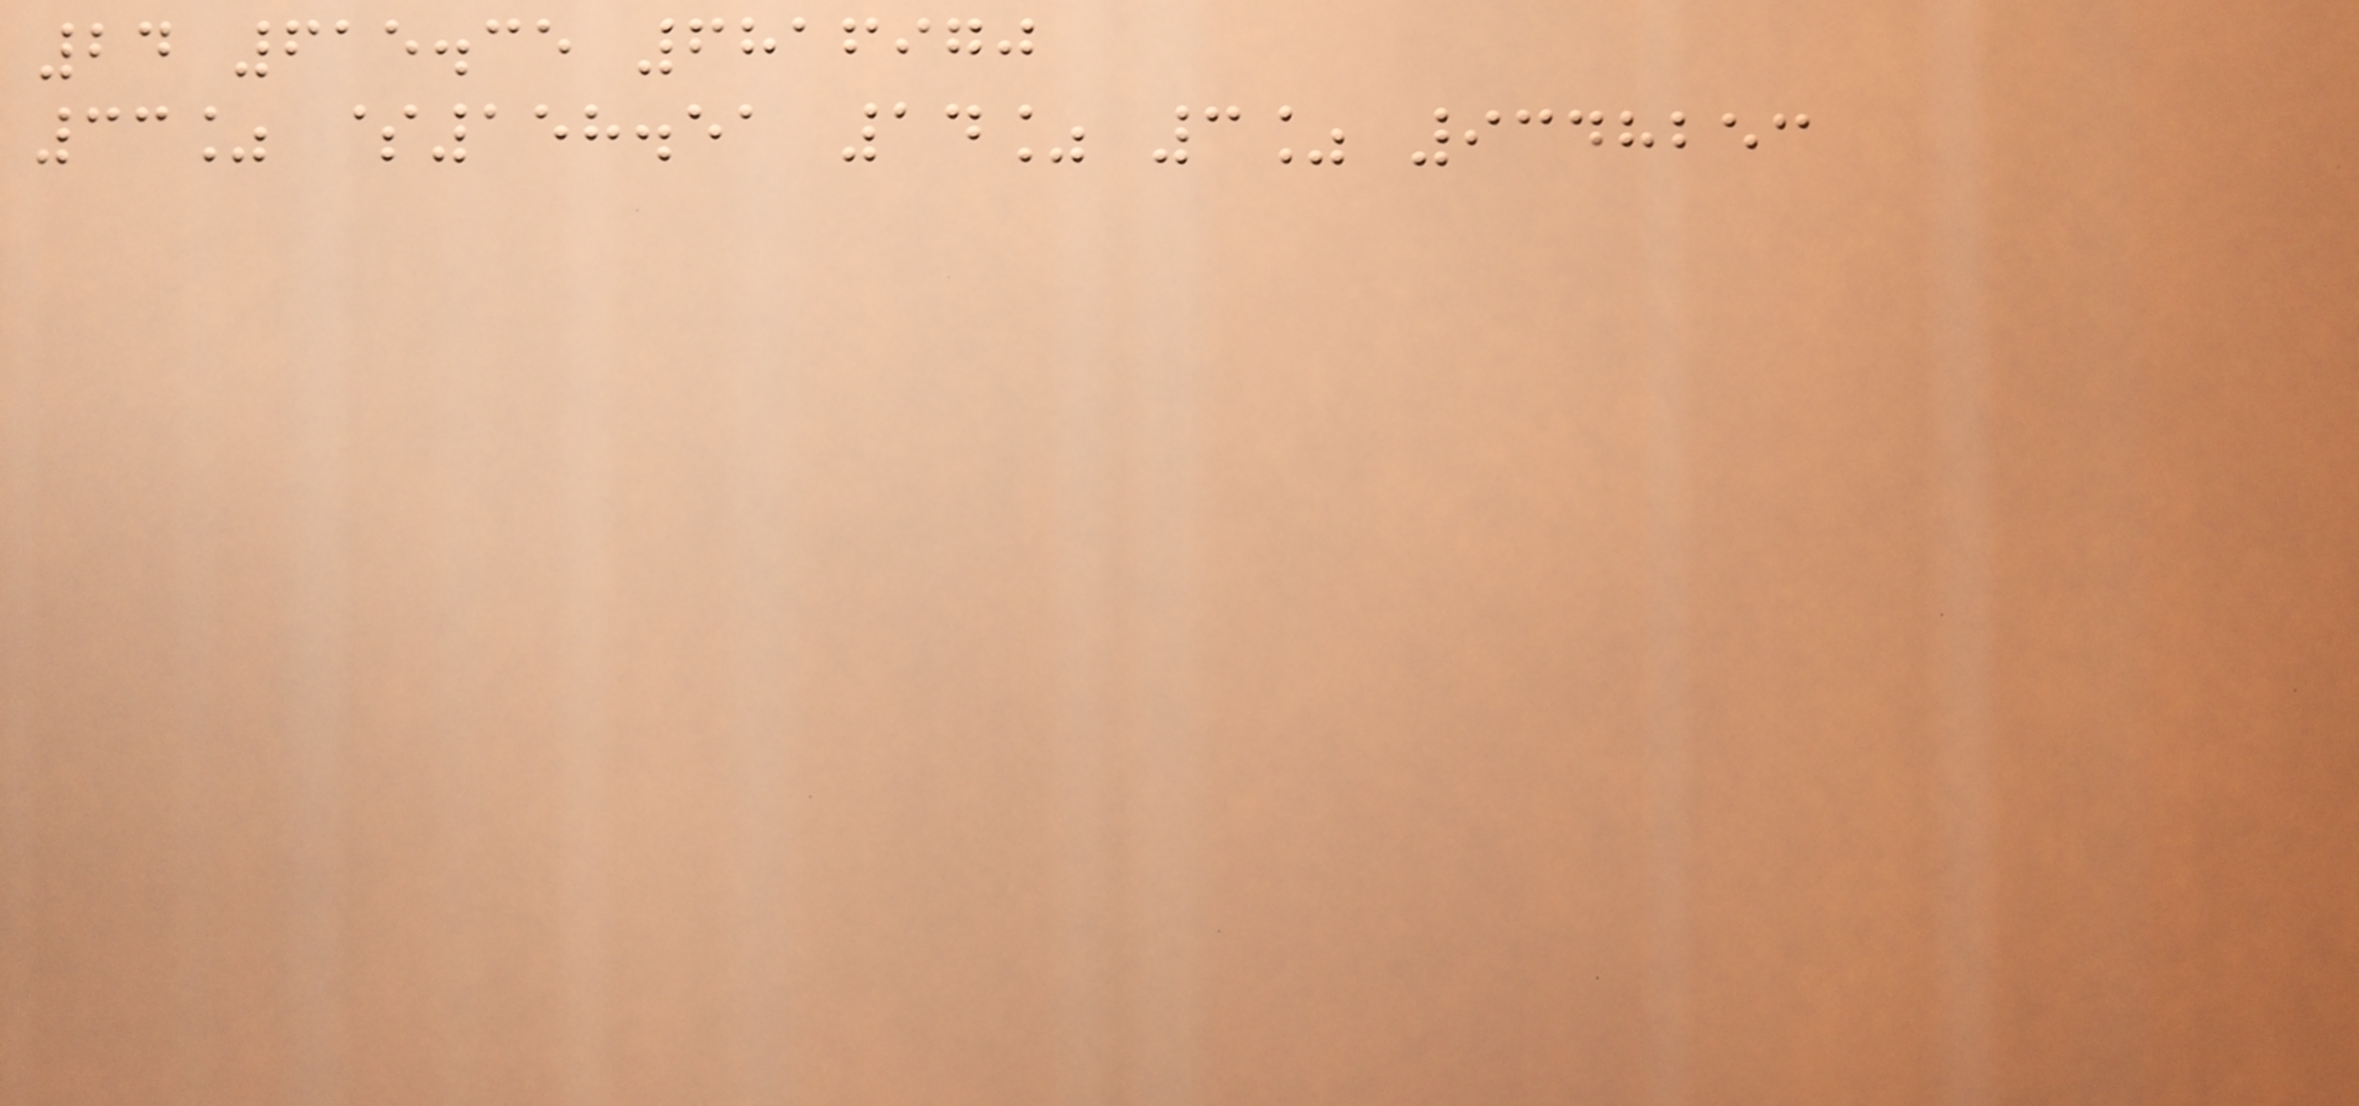24 615.35 6816970
33% $158.51 14% 3% 9348253
